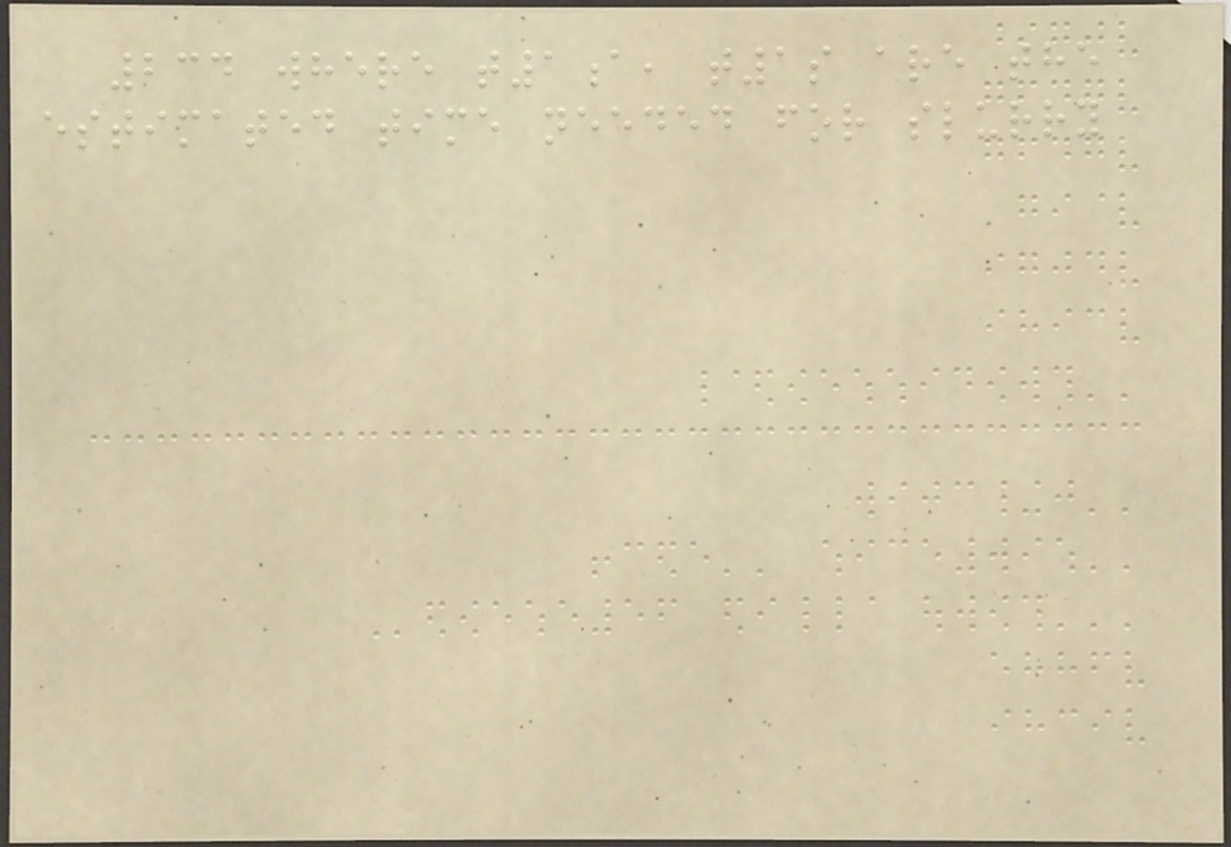234 where t1a, t1s are the
estimated time needed for slurry
